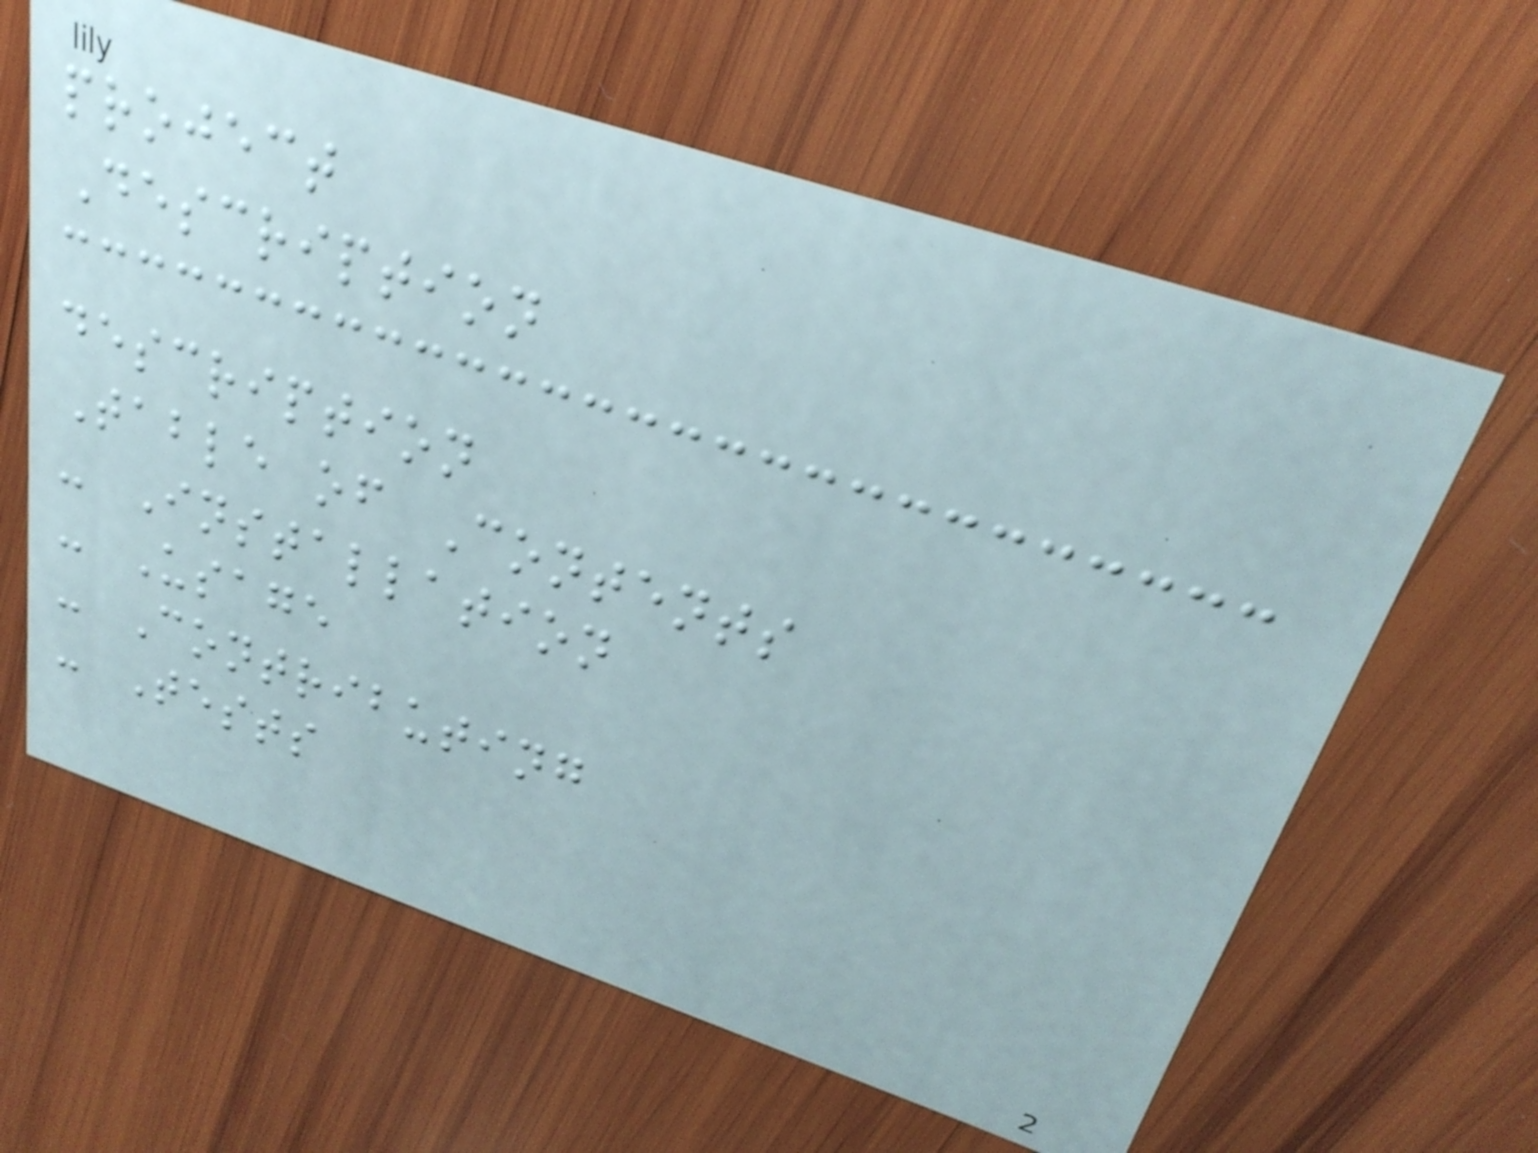project
Description
description
Table of Contents
- Installation
- Usage
- Contributing
- Tests
